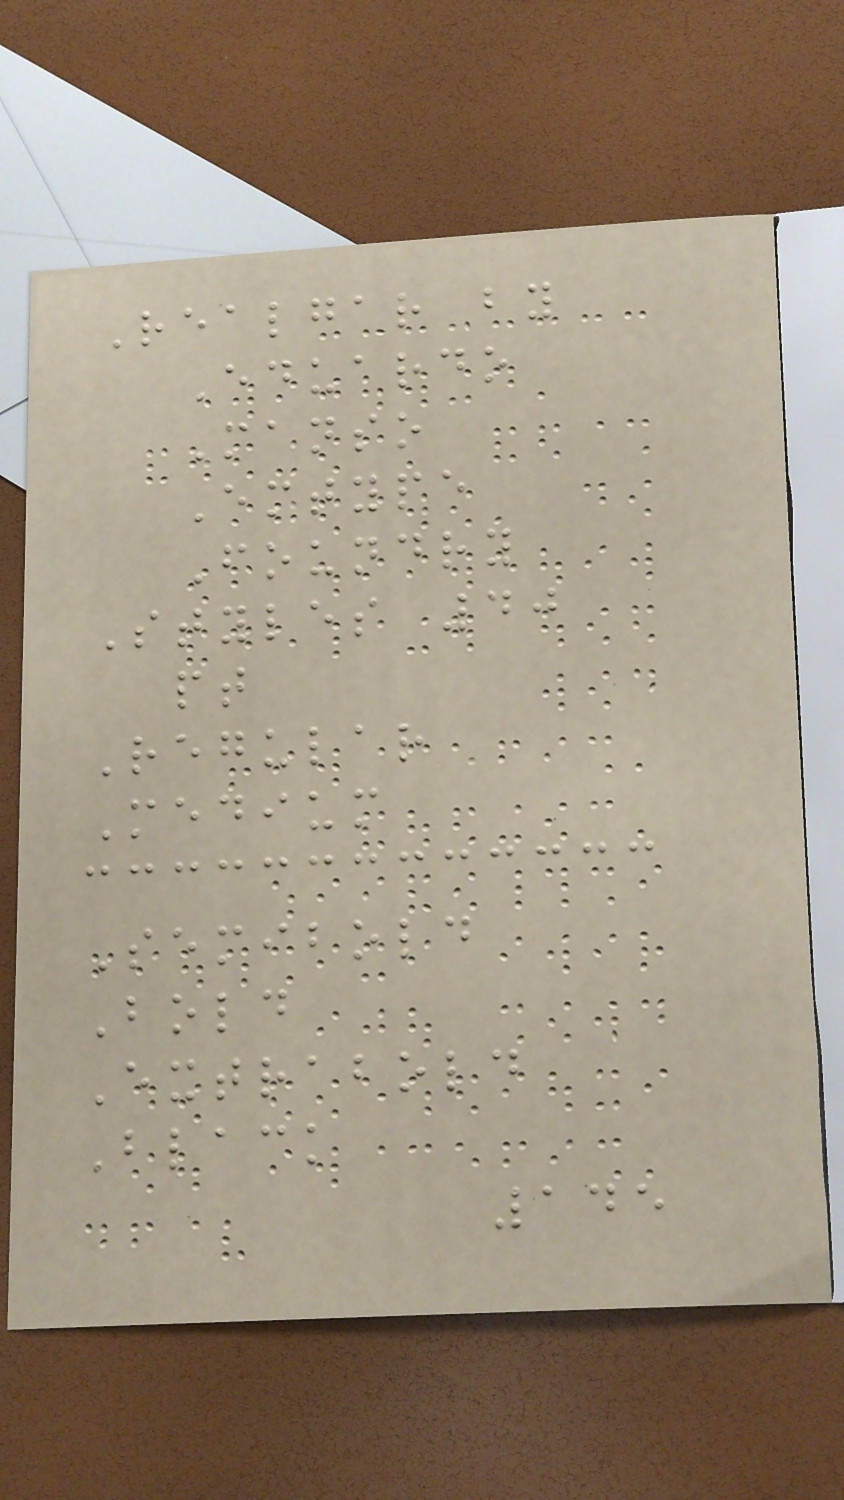Realgar by
Eduardo
Manso
Emtype
Foundry
Styles 40
pt
Regular
Medium
Semibold
Bold
Extrabold
Black
145
